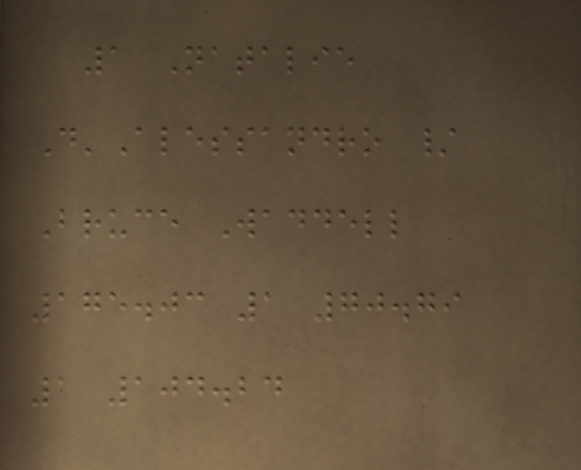1 Natalie
D'Alessandro /
Bruce Waddell
175.03 1 70.79
1 104.24
